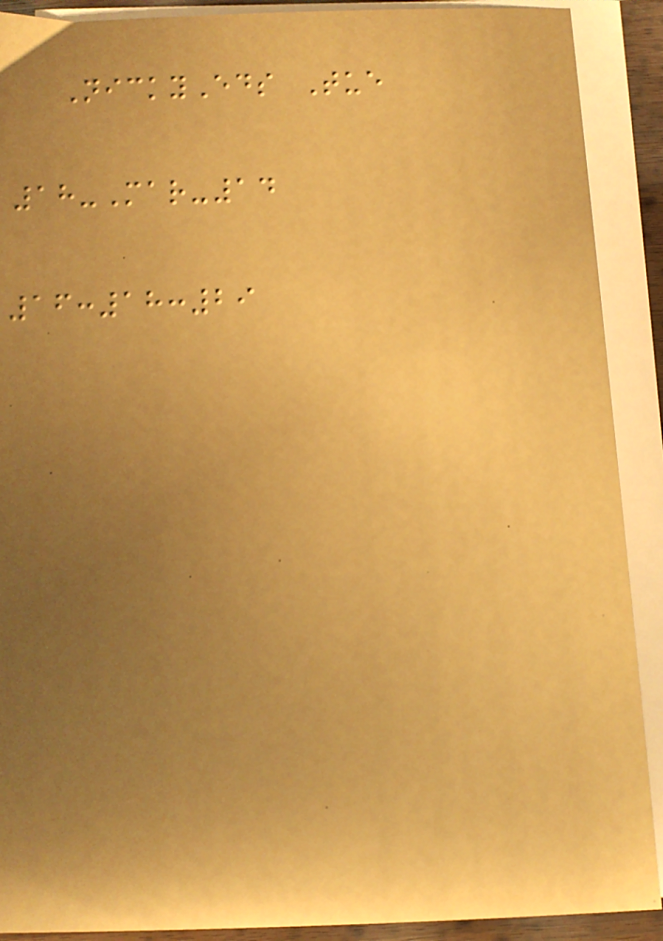NickyEds Tue
18-Mar-14
16:18:29
